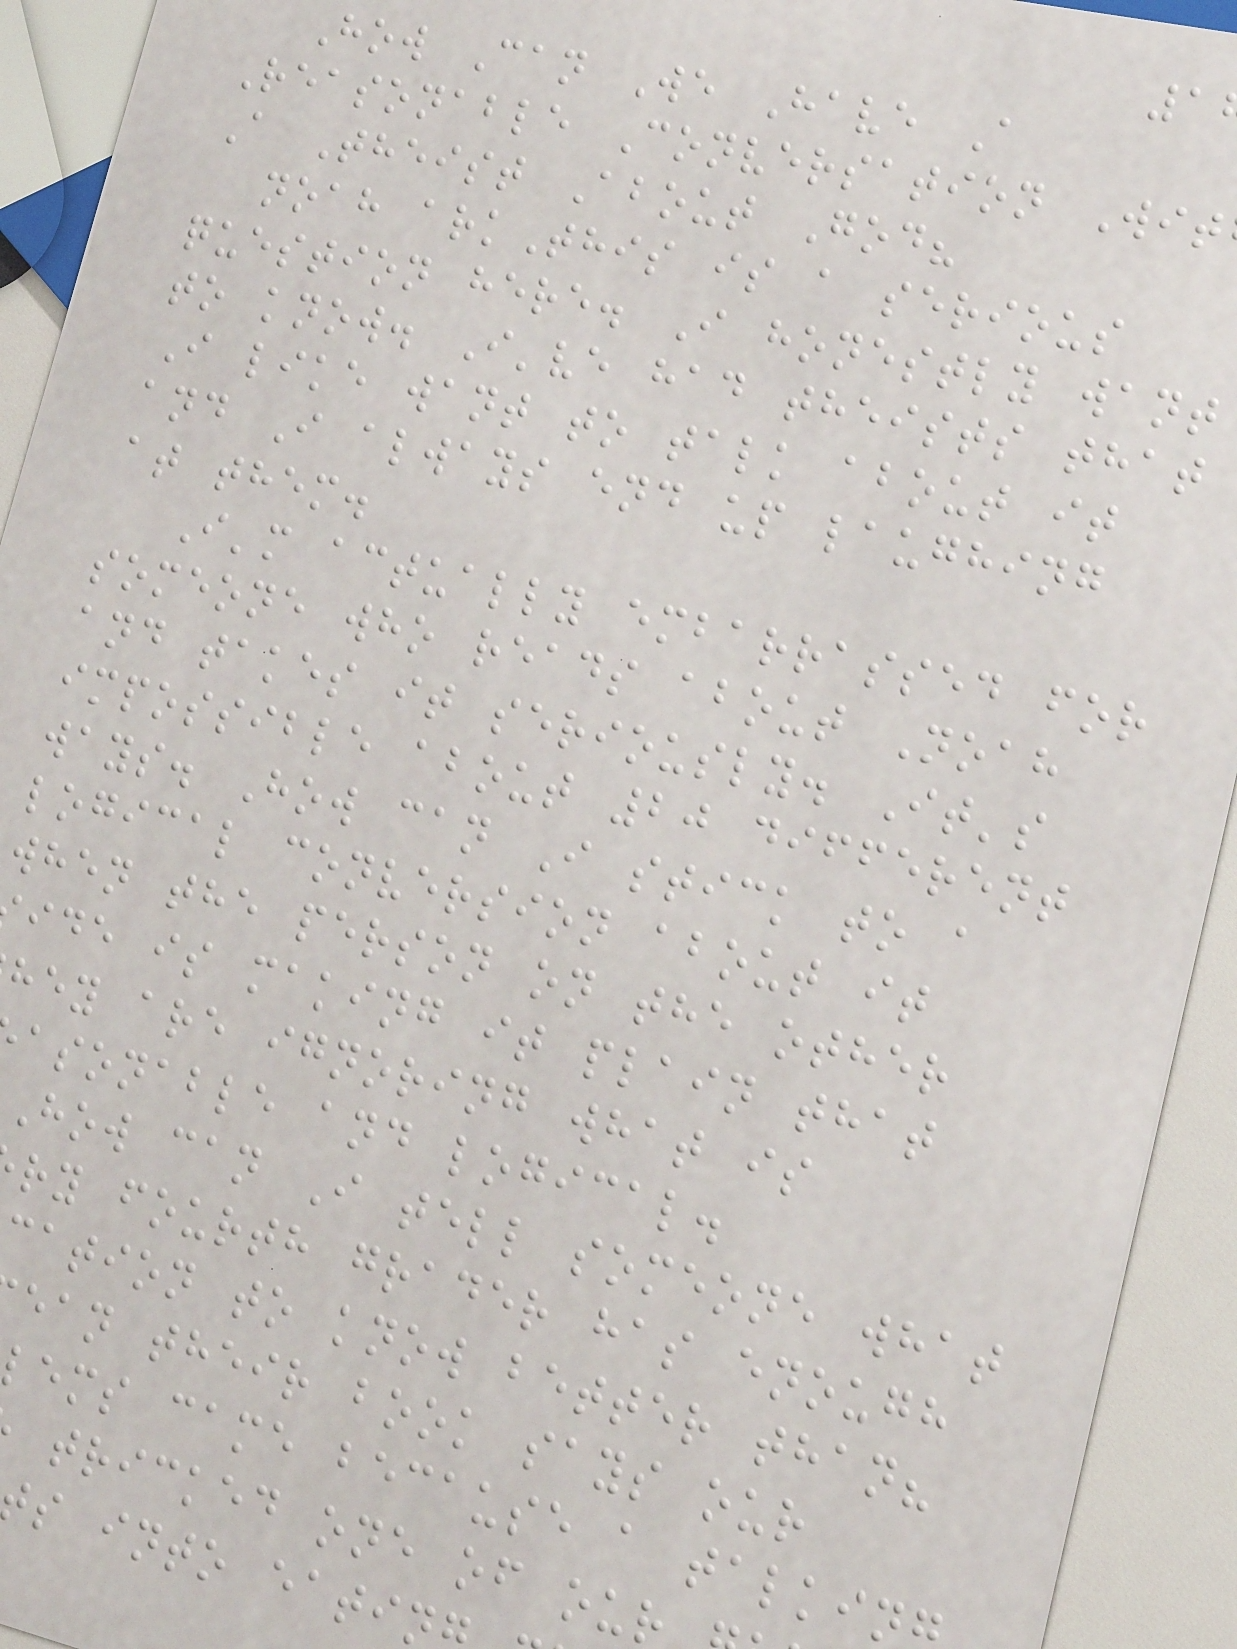How Can We Have A
Reasonable Conversation Wit
A Theist About God?
noah arkThis is a serious
question here. I honestly want
to know. I've had theists that
I like want to talk about it
and I always end up laughing
at them.
I'm actually embarrassed for
someone who reads about Noah
and takes it seriously. It's
impossible about 20 different
ways. How can I stick to a
logical conversion about it
when the person on the other
ide is making it plain that
hey are ignoring what is
asonable and logical.
How can I tell someone what
ry fourth grader has enough
cation to know better than?
ean their book says our
lems came because a talkin
tricked one of our
s into eatin
